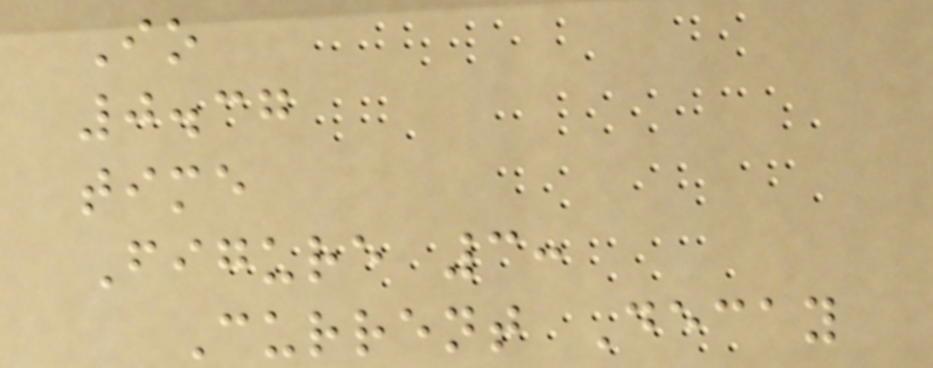Io
0.37
time
Figure 3:
Current Decay
